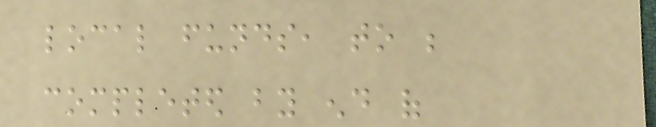local funds, to be
completed by end of
